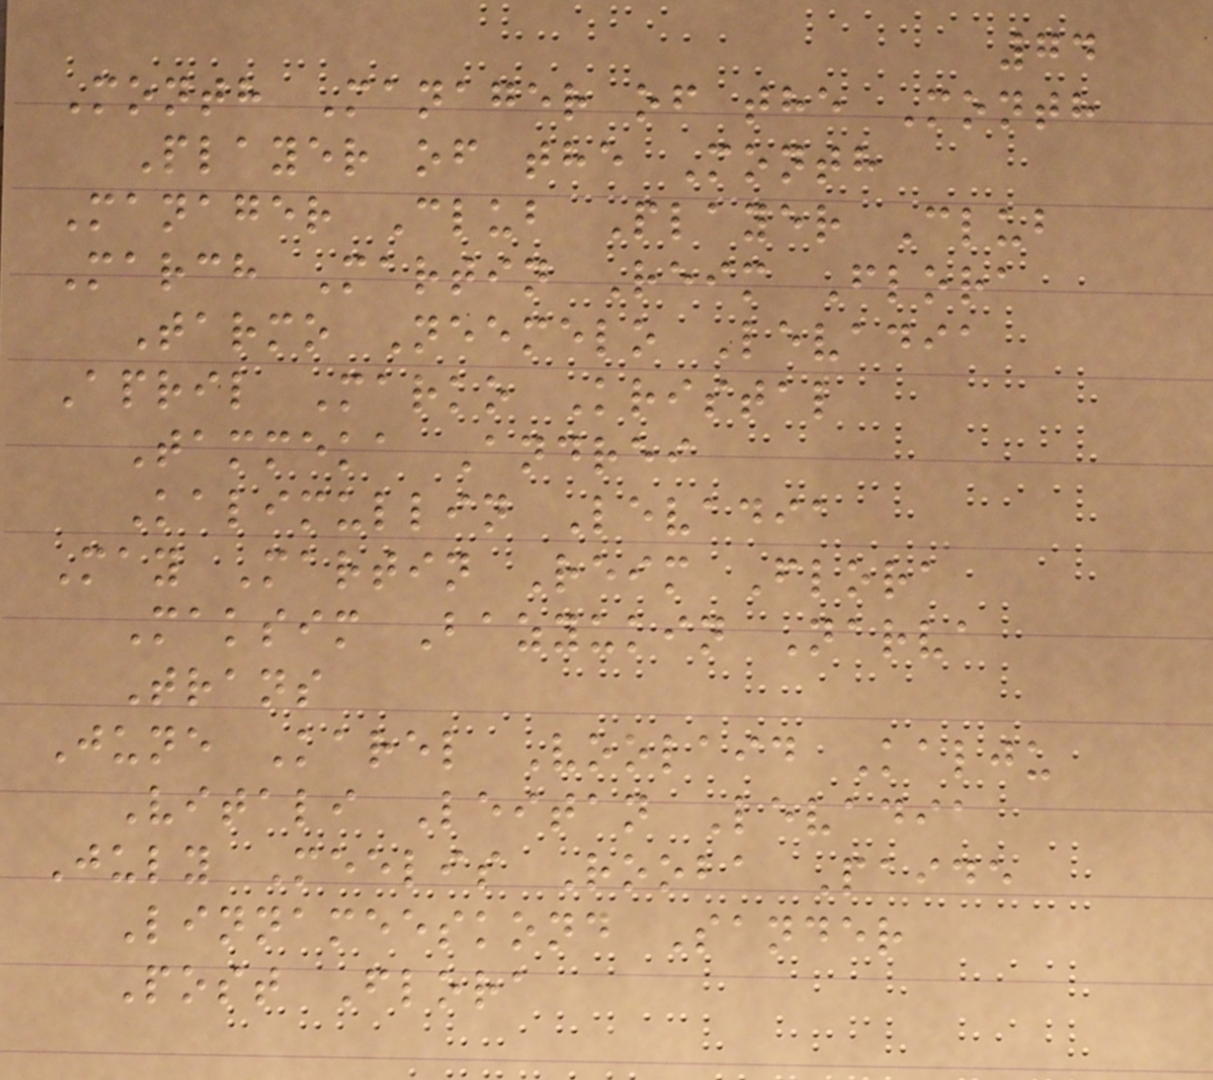74
Month Manager of the Month
Player of the Month
Manager Club Player Club
March Martin Reim Flora
Tarmo Neemelo Levadia
April Marko Kristal
Tammeka Andrei
Kalimullin Levadia
May Martin Reim Flora
Maksim Bazyukin Narva
Trans
June Karel Voolaid Kalju
Vitali Leitan Levadia
July Meelis Rooba Paide
Linnameeskond Sander
Post Flora
